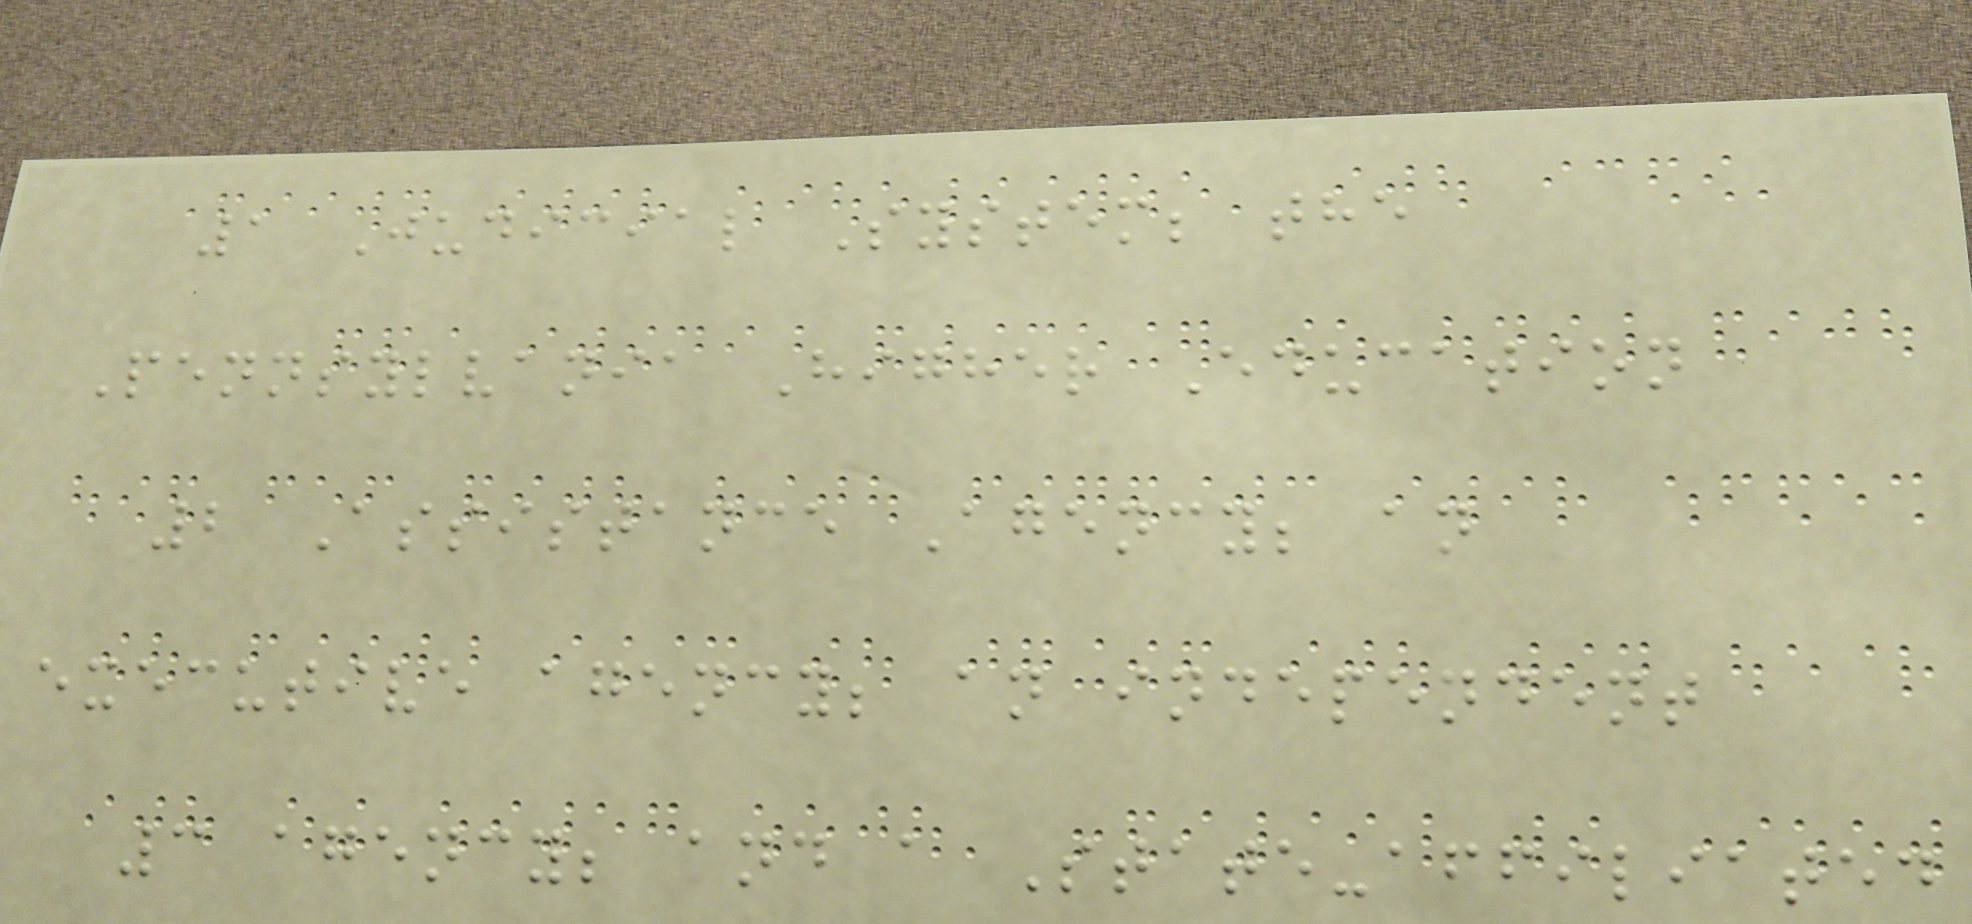1 Judicial System; the
Pennsylvania Higher Education
2 Assistance Agency; an
executive agency; an independent
3 agency; and a State-affiliated
